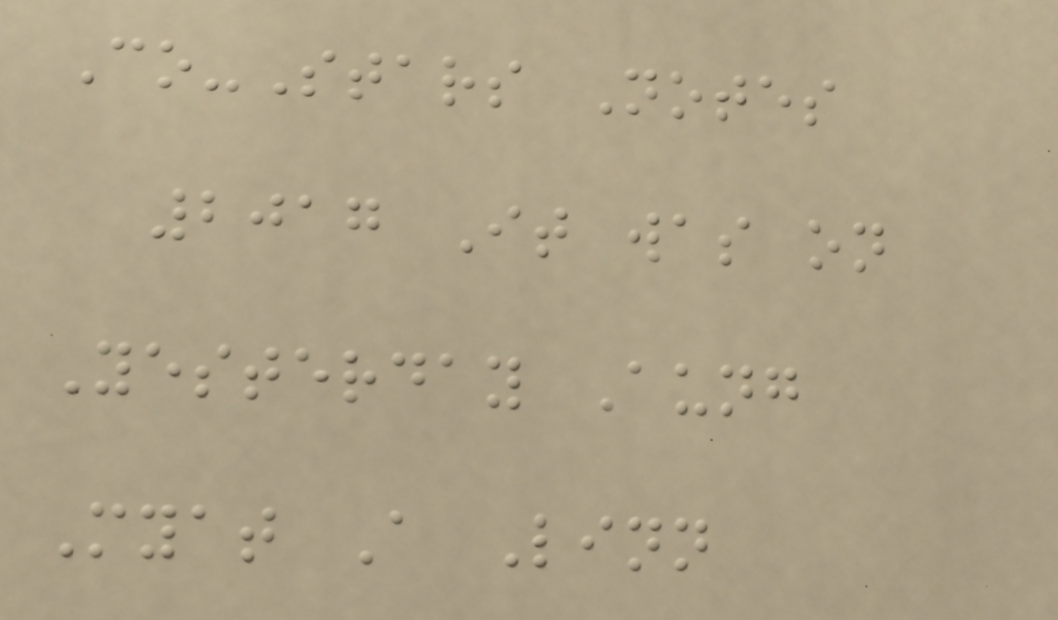Co-Stars Notes
2017 It was on
Yesterday Aung
Myat A Linn
